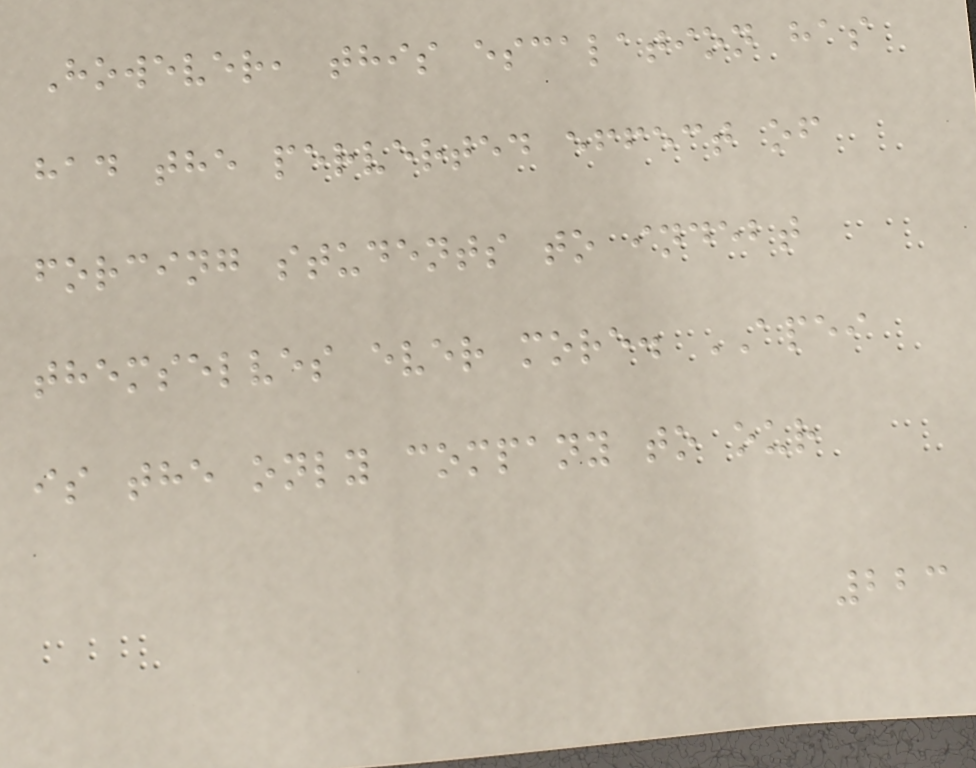However, this escalation has
had the perverted effect of
forcing students to indebt
themselves ever more. APEI
is the only company to our
223
